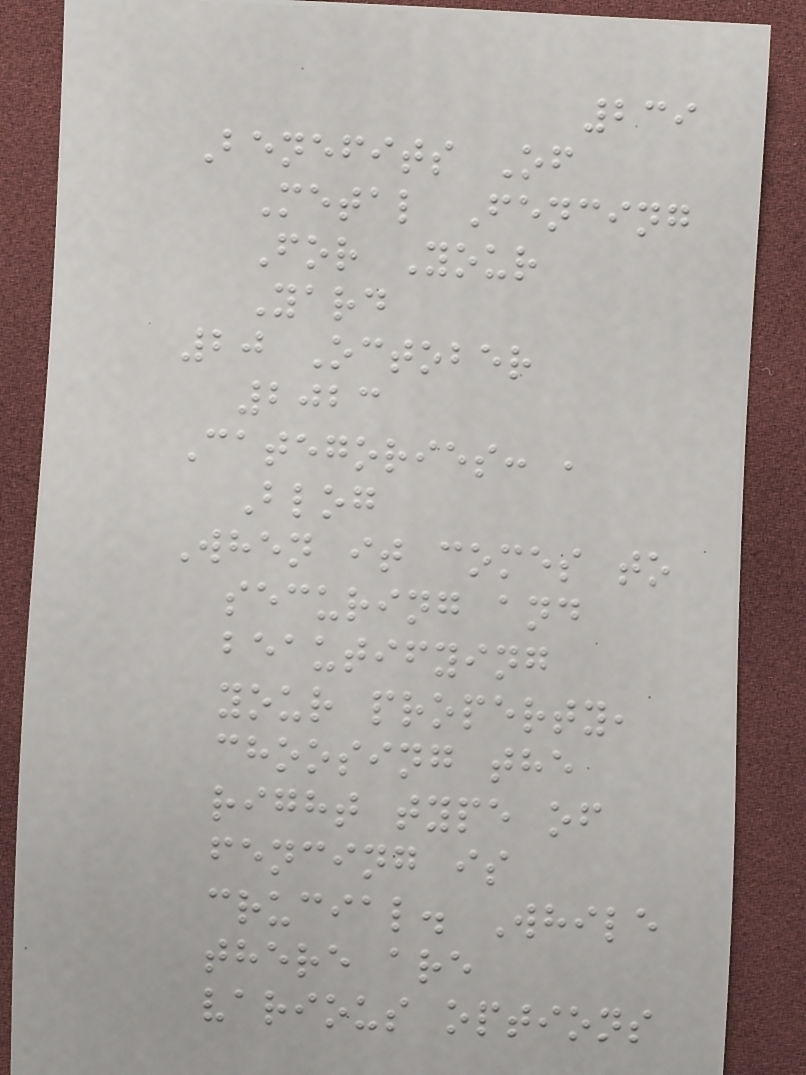239
Benefits Of
Metal Fencing
For Your
Yard
20 October
2023
Categories: ,
Blog
When it comes to
securing and
beautifying
your property,
choosing the
right type of
fencing is
crucial. While
there are
various options
